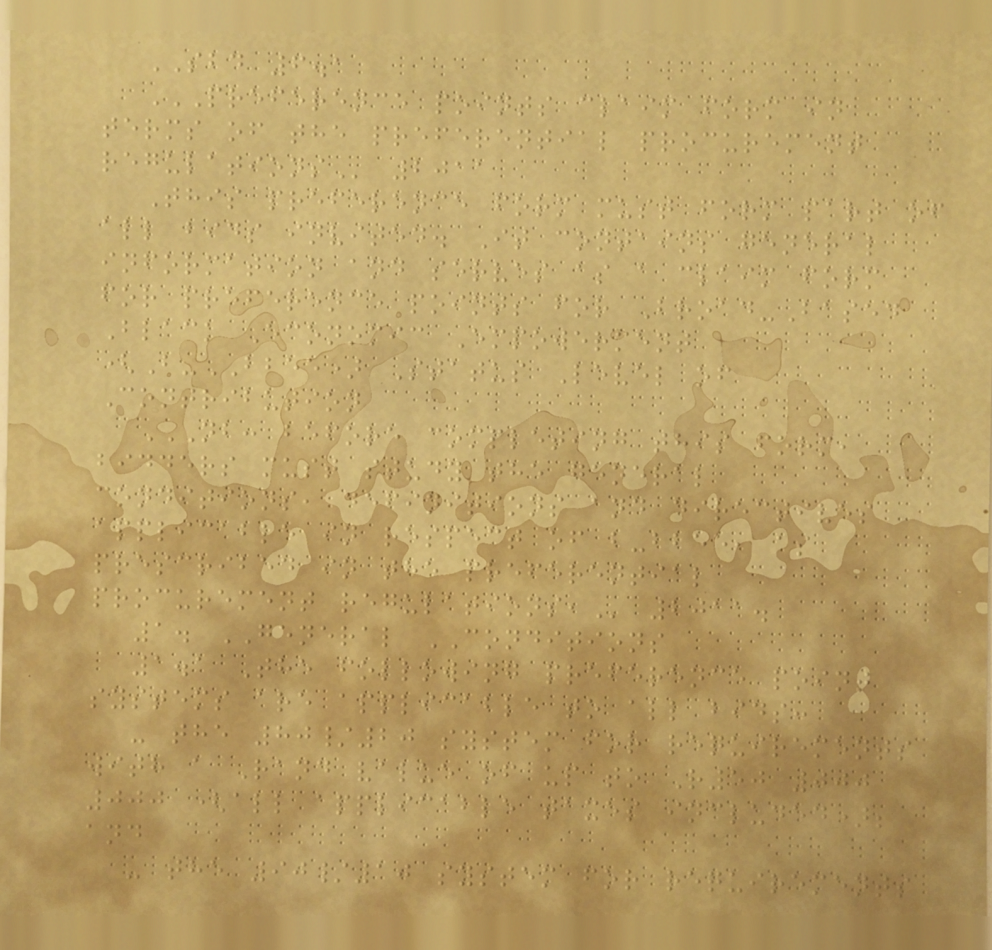SBD 6.1
PREFERENCE POINTS CLAIM FORM IN
TERMS OF THE PREFERENTIAL PROCUREMENT
REGULATIONS 2011
This preference form must form part of
all bids invited. It contains general
information and serves as a claim form
for preference points for Broad-Based
Black Economic Empowerment
(B-BBEE) Status Level of
Contribution
NB: BEFORE COMPLETING THIS FORM,
BIDDERS MUST STUDY THE GENERAL
CONDITIONS, DEFINITIONS AND DIRECTIVES
APPLICABLE IN RESPECT OF B-BBEE, AS
PRESCRIBED IN THE PREFERENTIAL
PROCUREMENT REGULATIONS, 2011.
1. GENERAL CONDITIONS
1.1 The following preference point
systems are applicable to all bids:
- the 80/20 system for requirements
with a Rand value of up to R50 000
000 (all applicable taxes included);
and
- the 90/10 system for requirements
